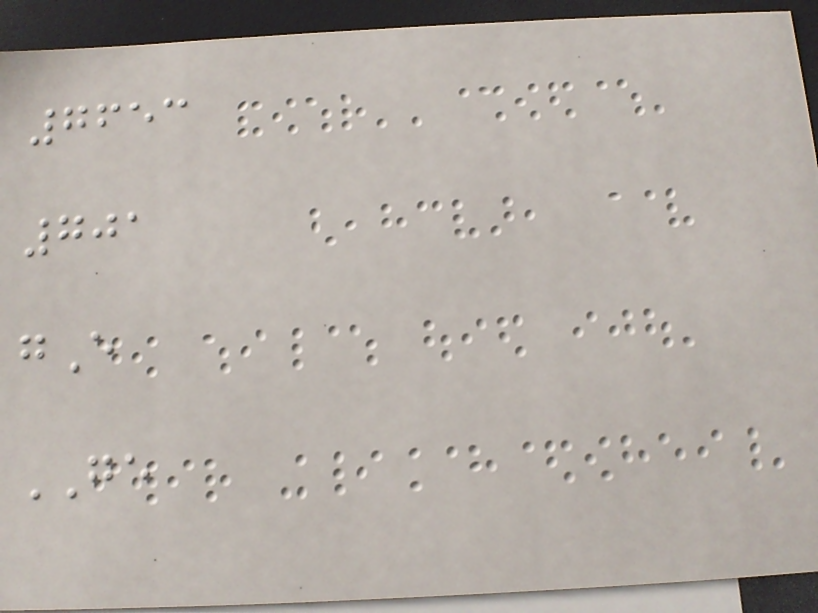7653
701
gE
GE
